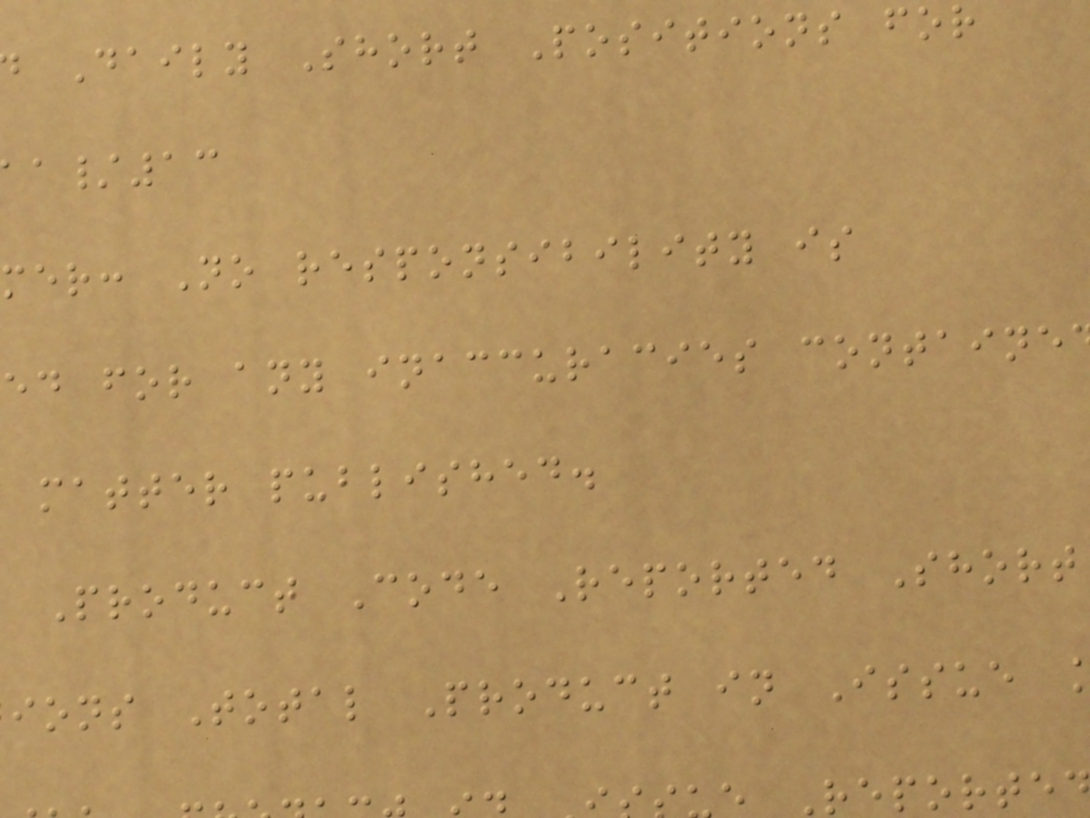Daily Short Positions for
/13
mer: No responsibility is
ed for any inaccuracies containe
matter published.
Product Code Reported Short
ions Total Product in Issue
